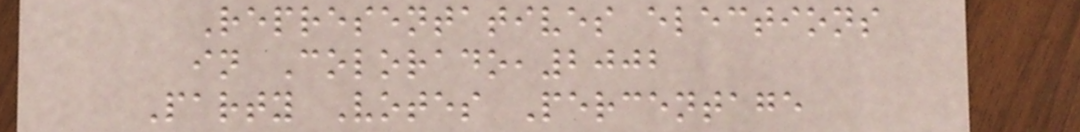Representatives elections
in Colorado,2002
Party Votes Percentage
